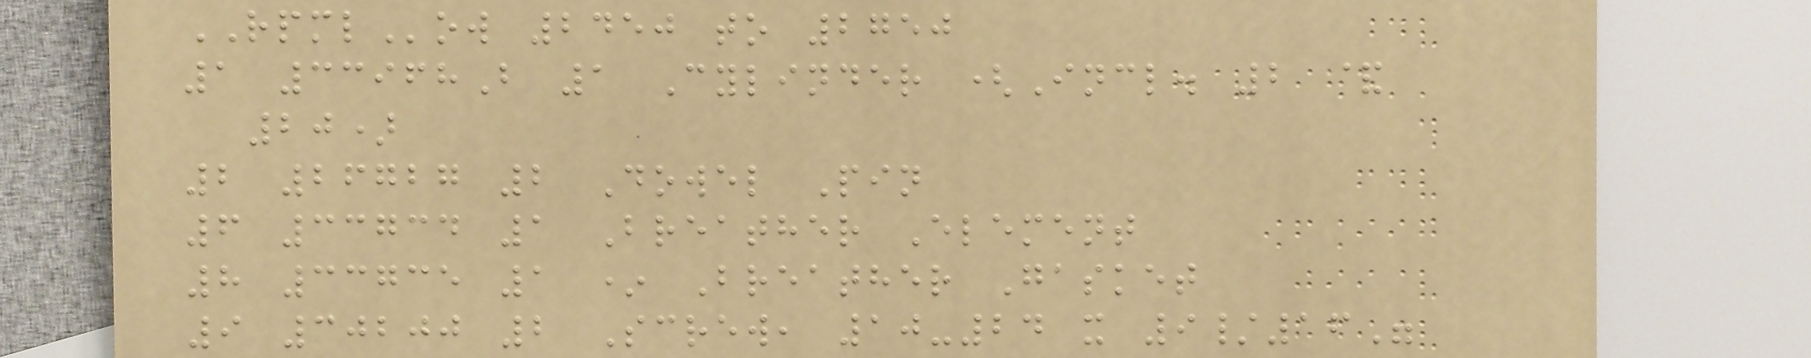RPMLow 2450 to 2750
1 33968B 1 Cylinder (Incl. 2 &
20)
2 26727 2 Dowel Pin
6 33734 1 Breather Element
8 33735 1 * Breather Gasket
9 30200 2 Screw, 10-24 x 9/16"
